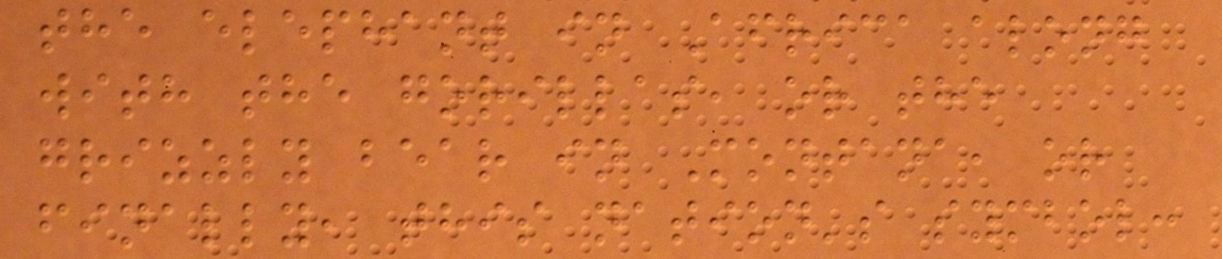the elephant in Africa along
with the gorillas, or the
grizzly bear in Montana, or
finally, this nation's symbol:
